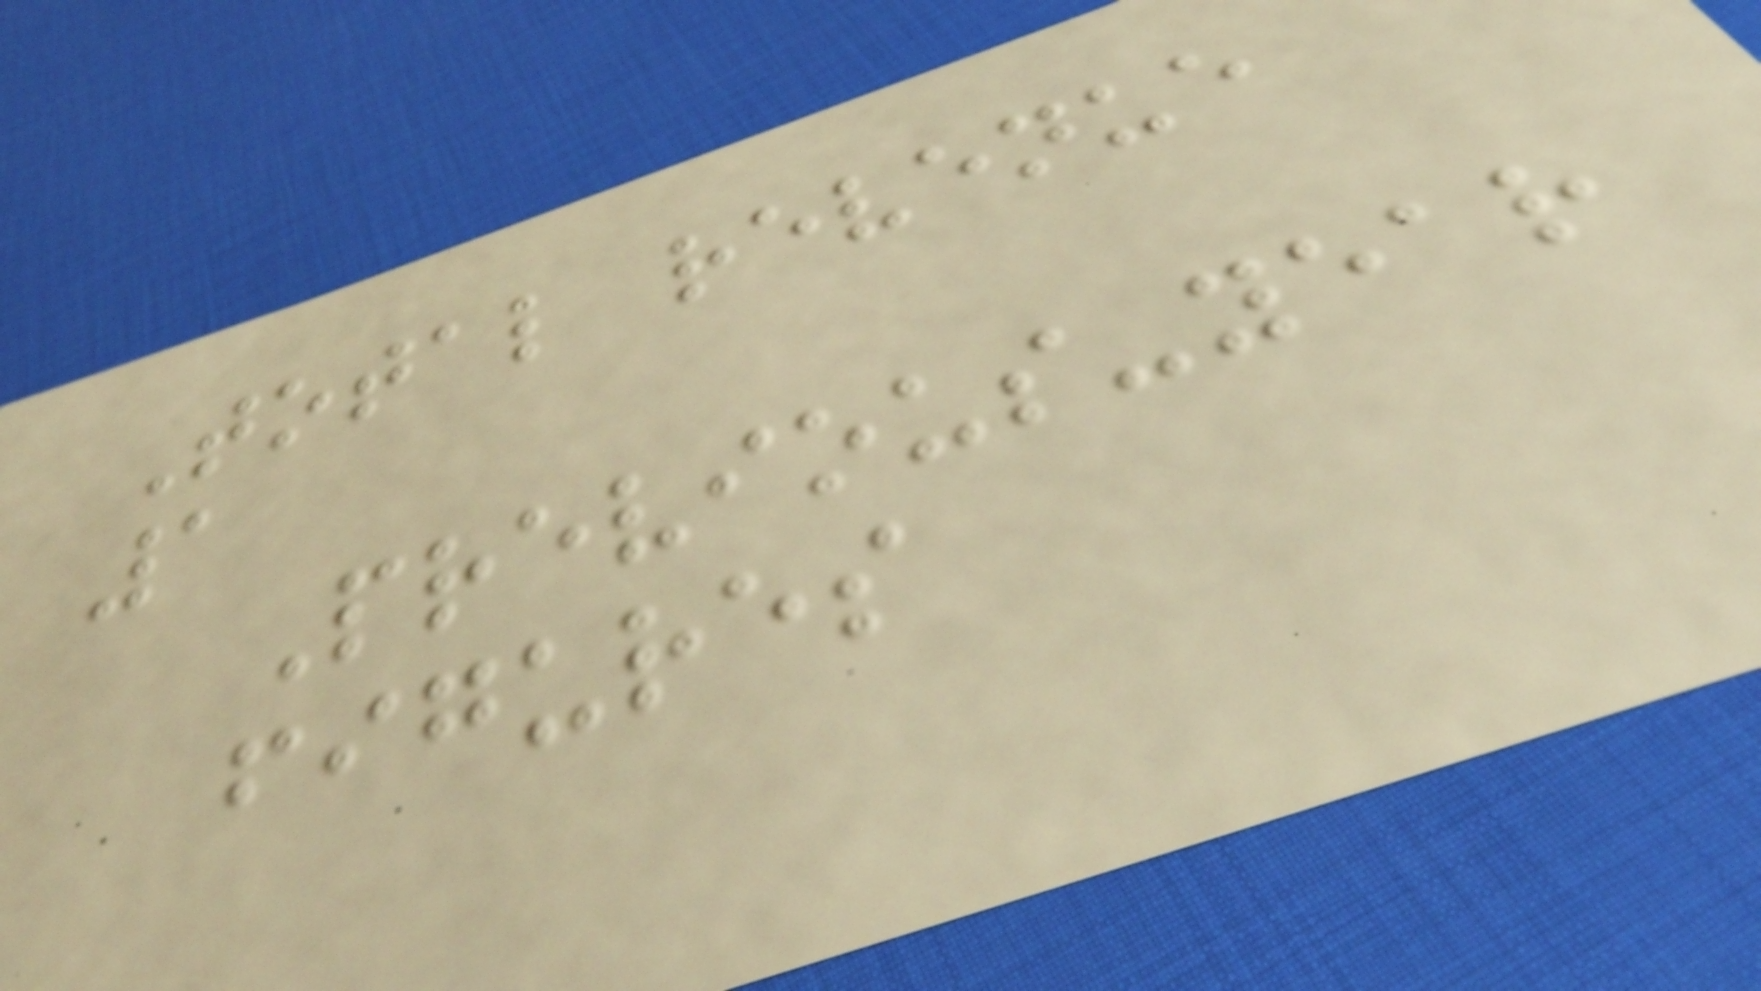Total revenue
1
Previous-year
figures
